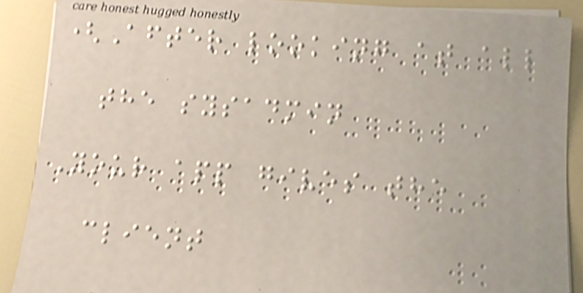(After looking at all
the sysadmin
Your app gives the
client
